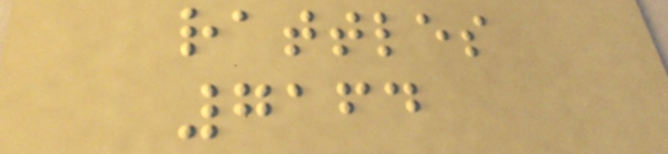rattles
7164
